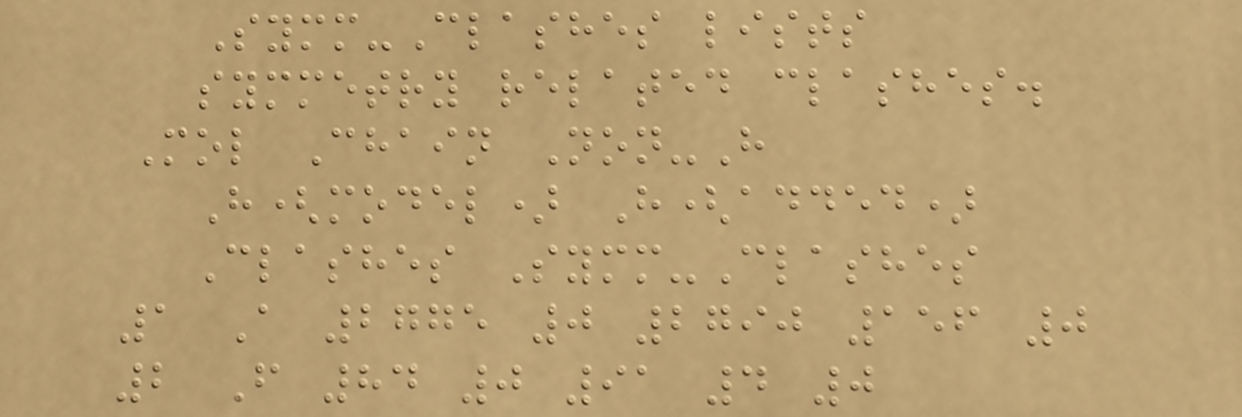Symm-Clashes lists
symmetry related clashes.
Mol Chain Non-H
H(model) H(added)
Clashes Symm-Clashes
1 A 2775 0 2790 156 0
2 F 84 0 91 4 0
